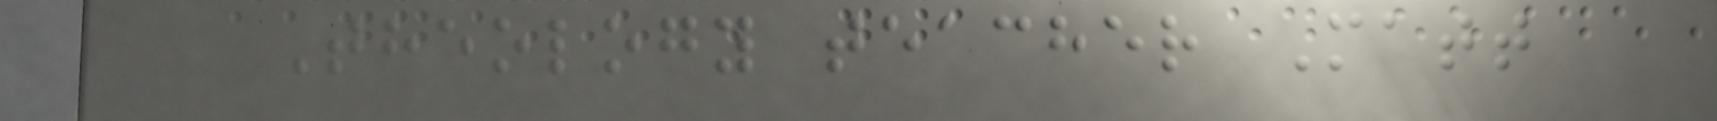Theology teacher Matt
